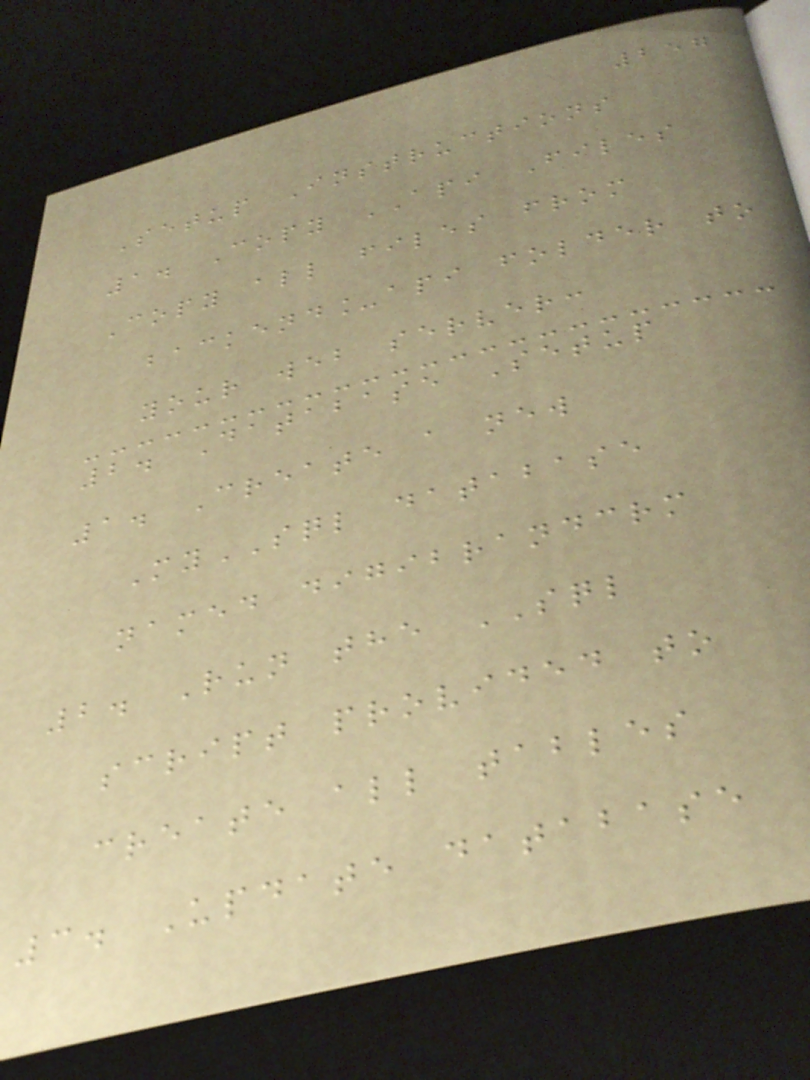257
Setup Instructions
1. Copy API Files
Copy all files from
backend_api folder to
your web server:
2. Database Setup
1. Create a new
MySQL database
named digibrandcrm
2. Run the SQL
script provided to
create all tables
3. Update database
